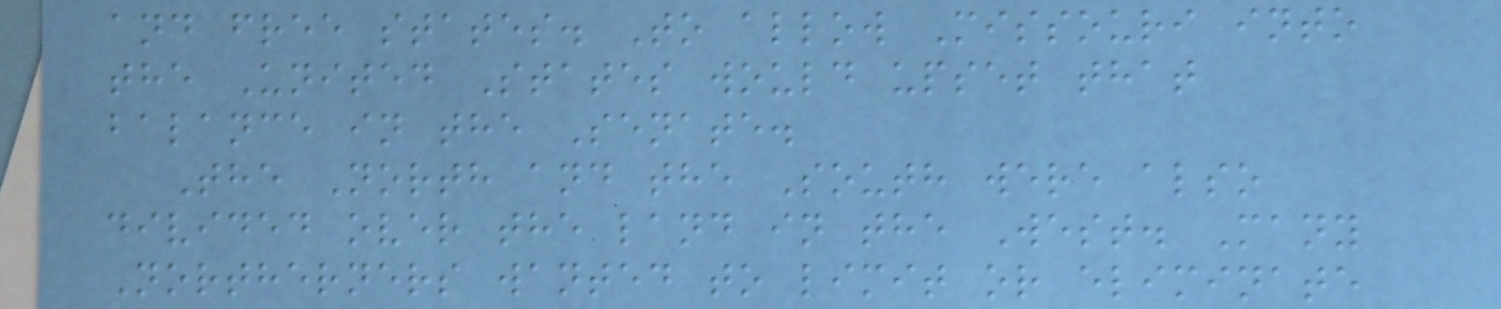and free states. To allow Missouri into
the United States would upset that
balance in the Senate.
The North and the South were also
divided over the land in the West. Many
Northerners wanted to limit or eliminate
